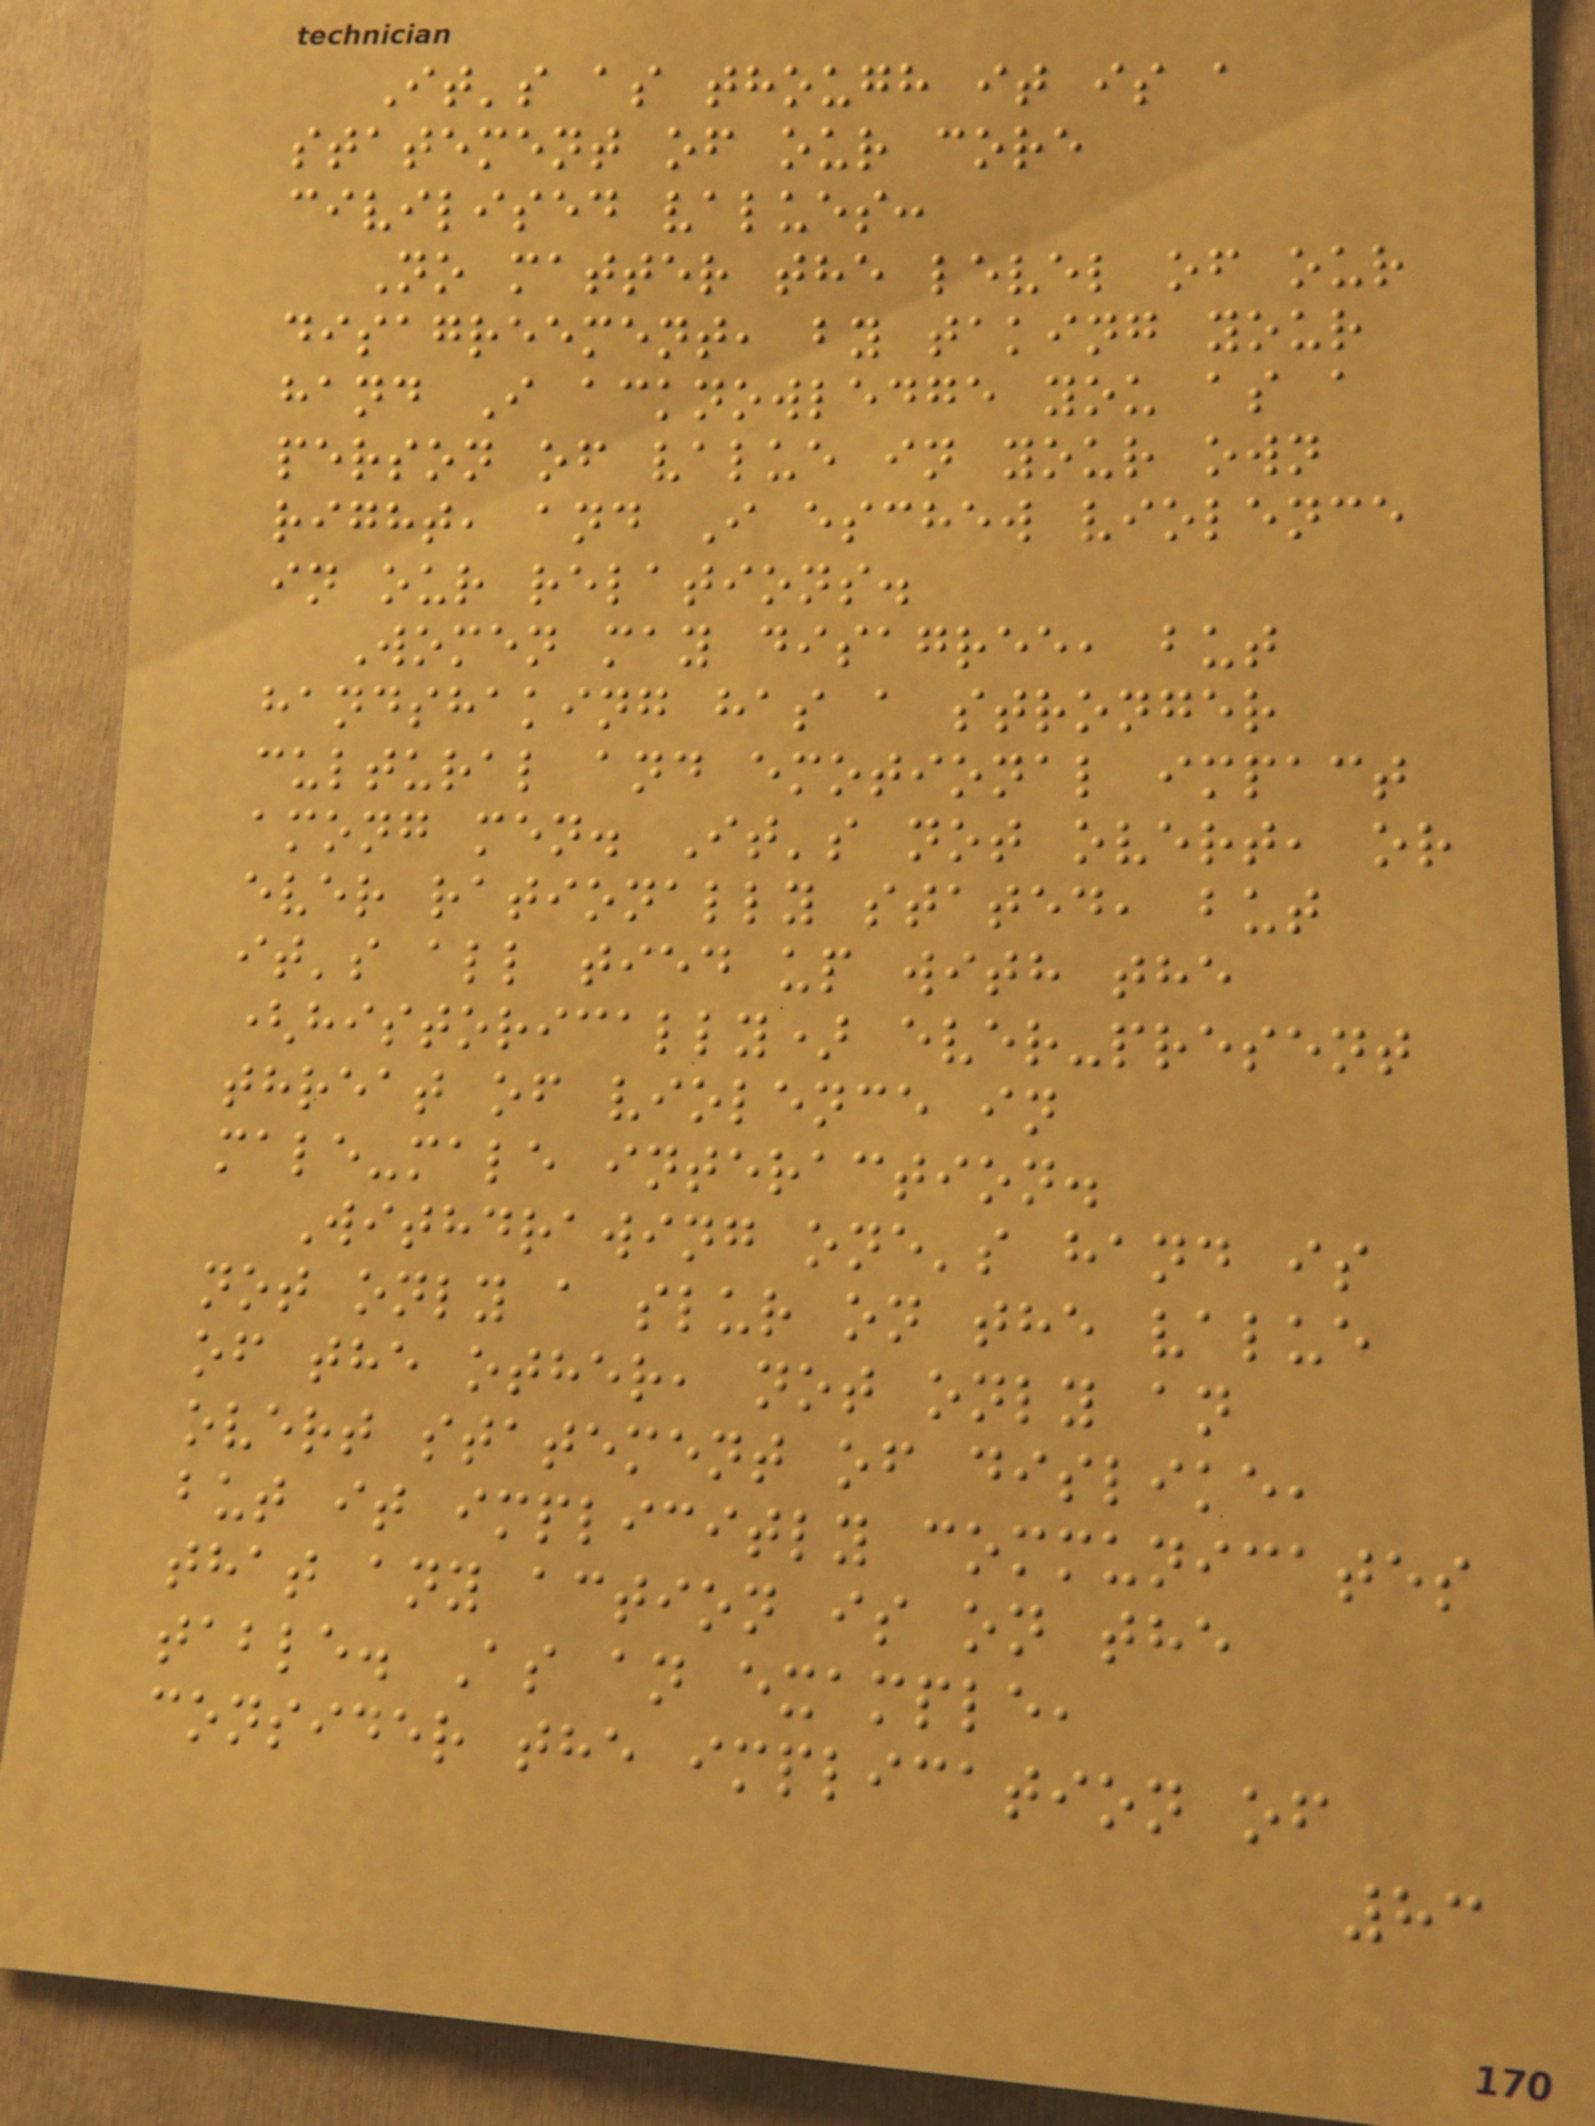It's as though it is a
statement of our core
civilised values:
No matter the level of our
disagreement, by taking your
hand I acknowledge you as a
person of value in your own
right, and I eschew violence
in our relations.
Women may disagree, but
handshaking has a stronger
cultural and emotional impact
among men. It's not overt, or
ever rationally stated, but
it's all tied up with the
(historically) ever-present
threat of violence in
male-male interaction.
Withdrawing one's hand is
not only a slur on the value
of the other, not only an
overt statement of dislike,
but it implicitly communicates
that any action is on the
table. As an example,
consider the implication of
83
